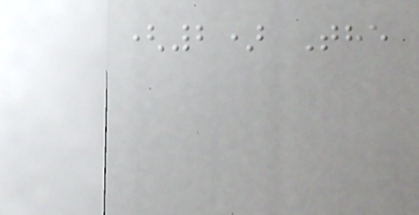(2) The
